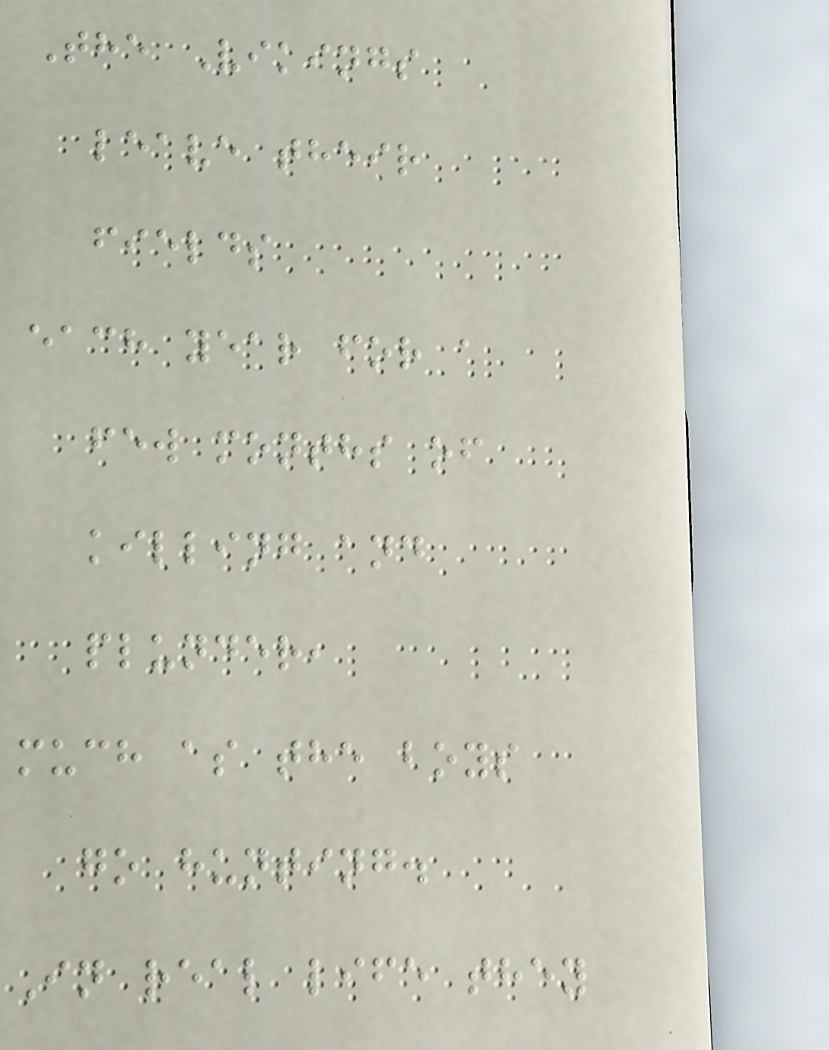The Vikings
leave their
fields
each year for a
few months of
killing and
plunder,
much as the boys
go hunting.
In real life they
